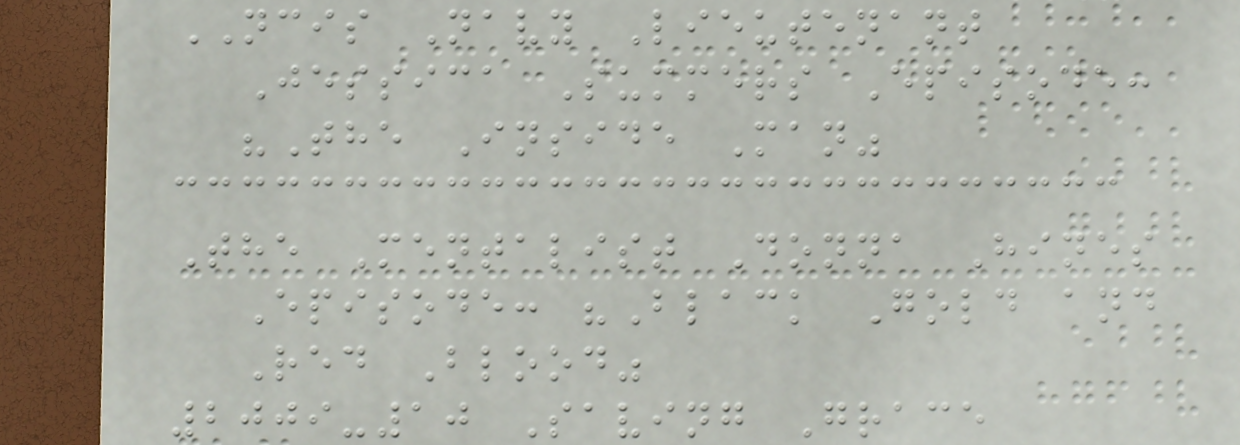NCIS Navy Lieutenant
Jessica Summers Episode:
"The Inside Man"
The Mentalist Donna Hines
Episode: "Black Gold and
Red Blood"
2009-10 Saving Grace
